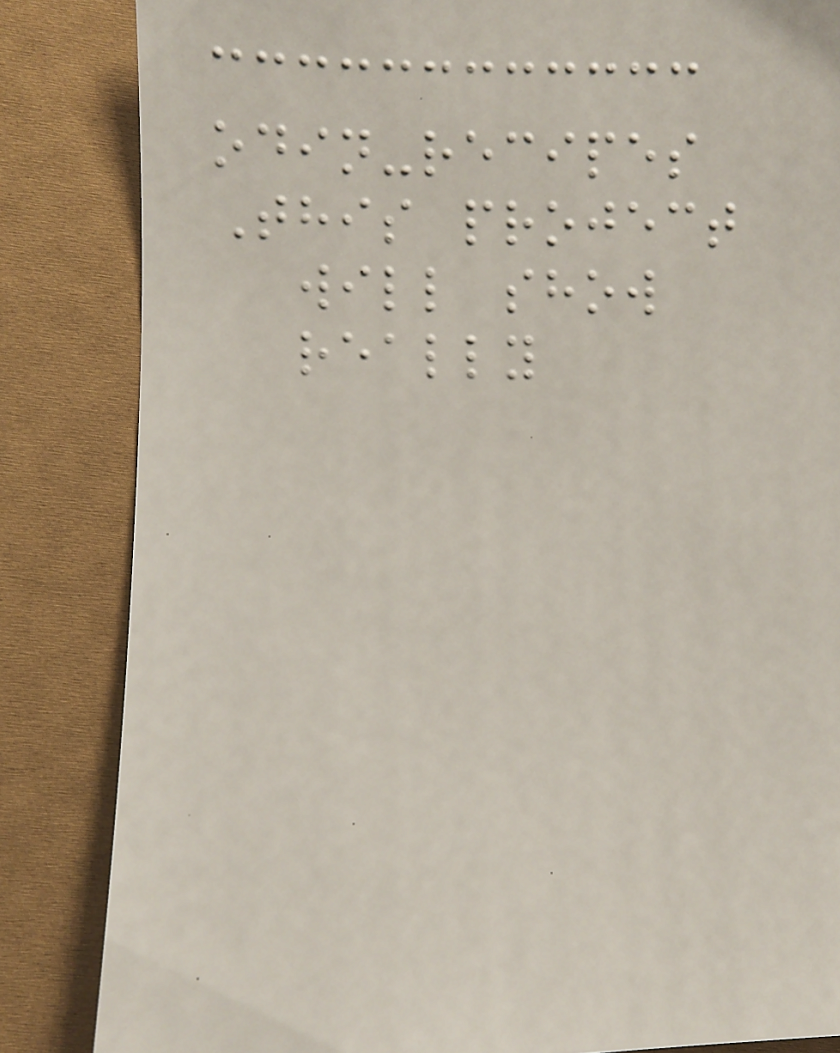odin-recipes
This project
will show
really
